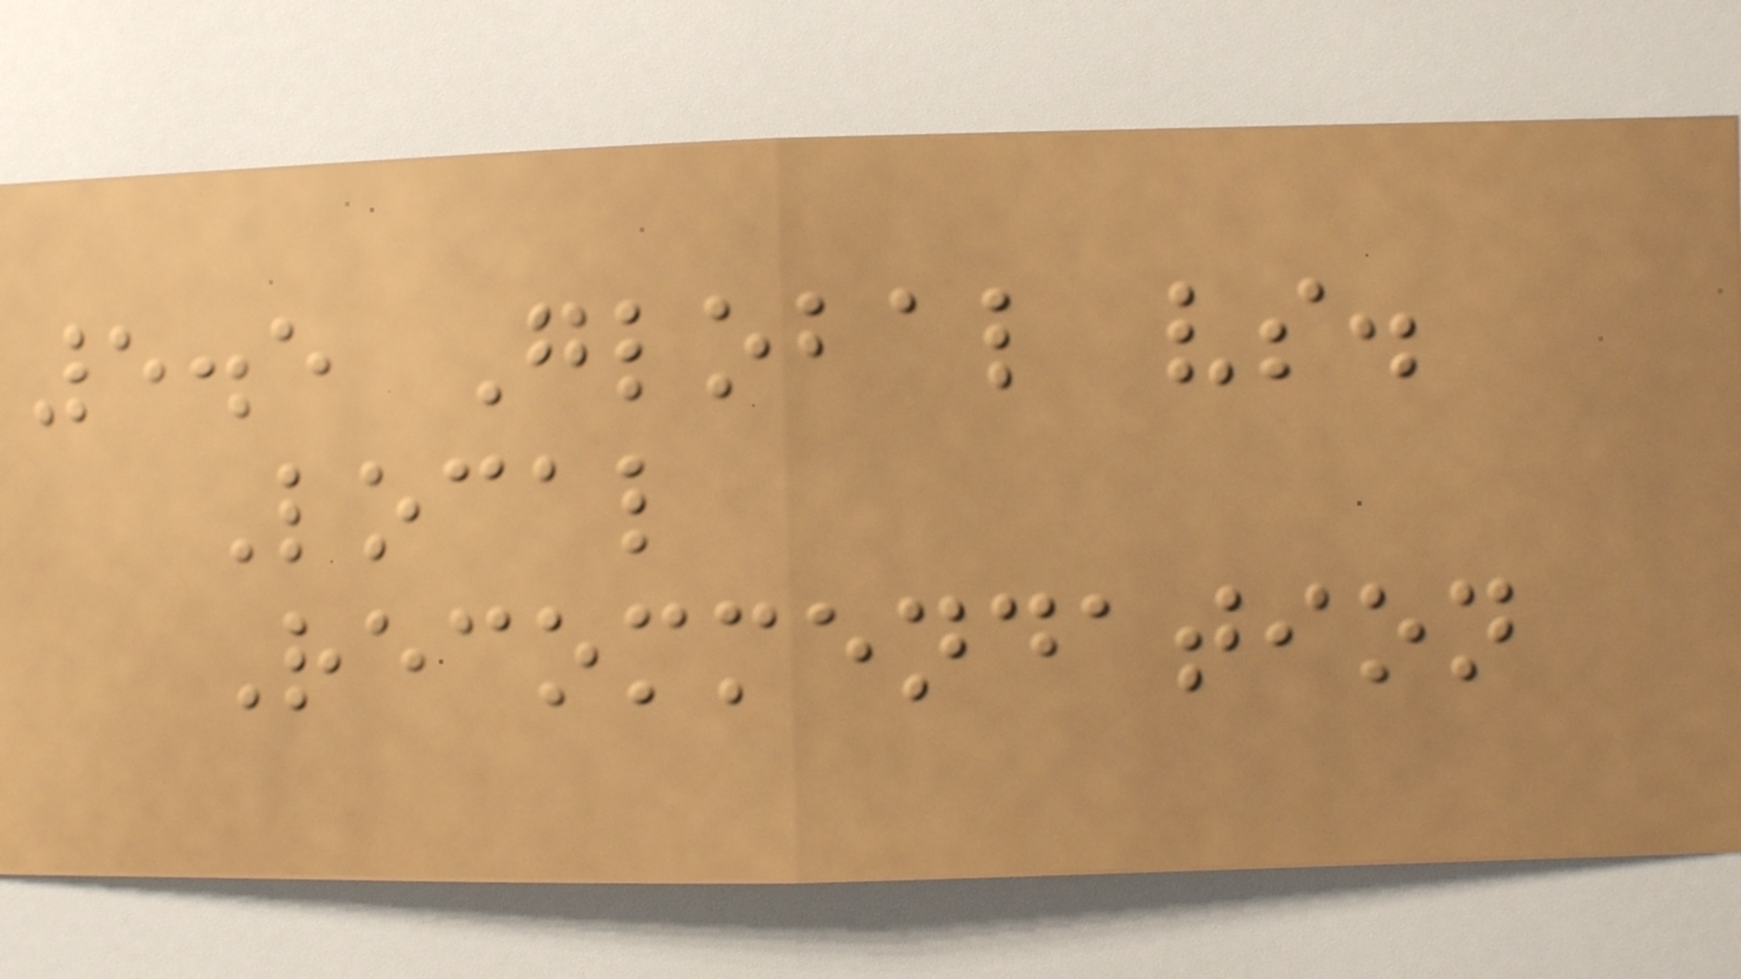5.5 Global vs.
Local
Recommendation
